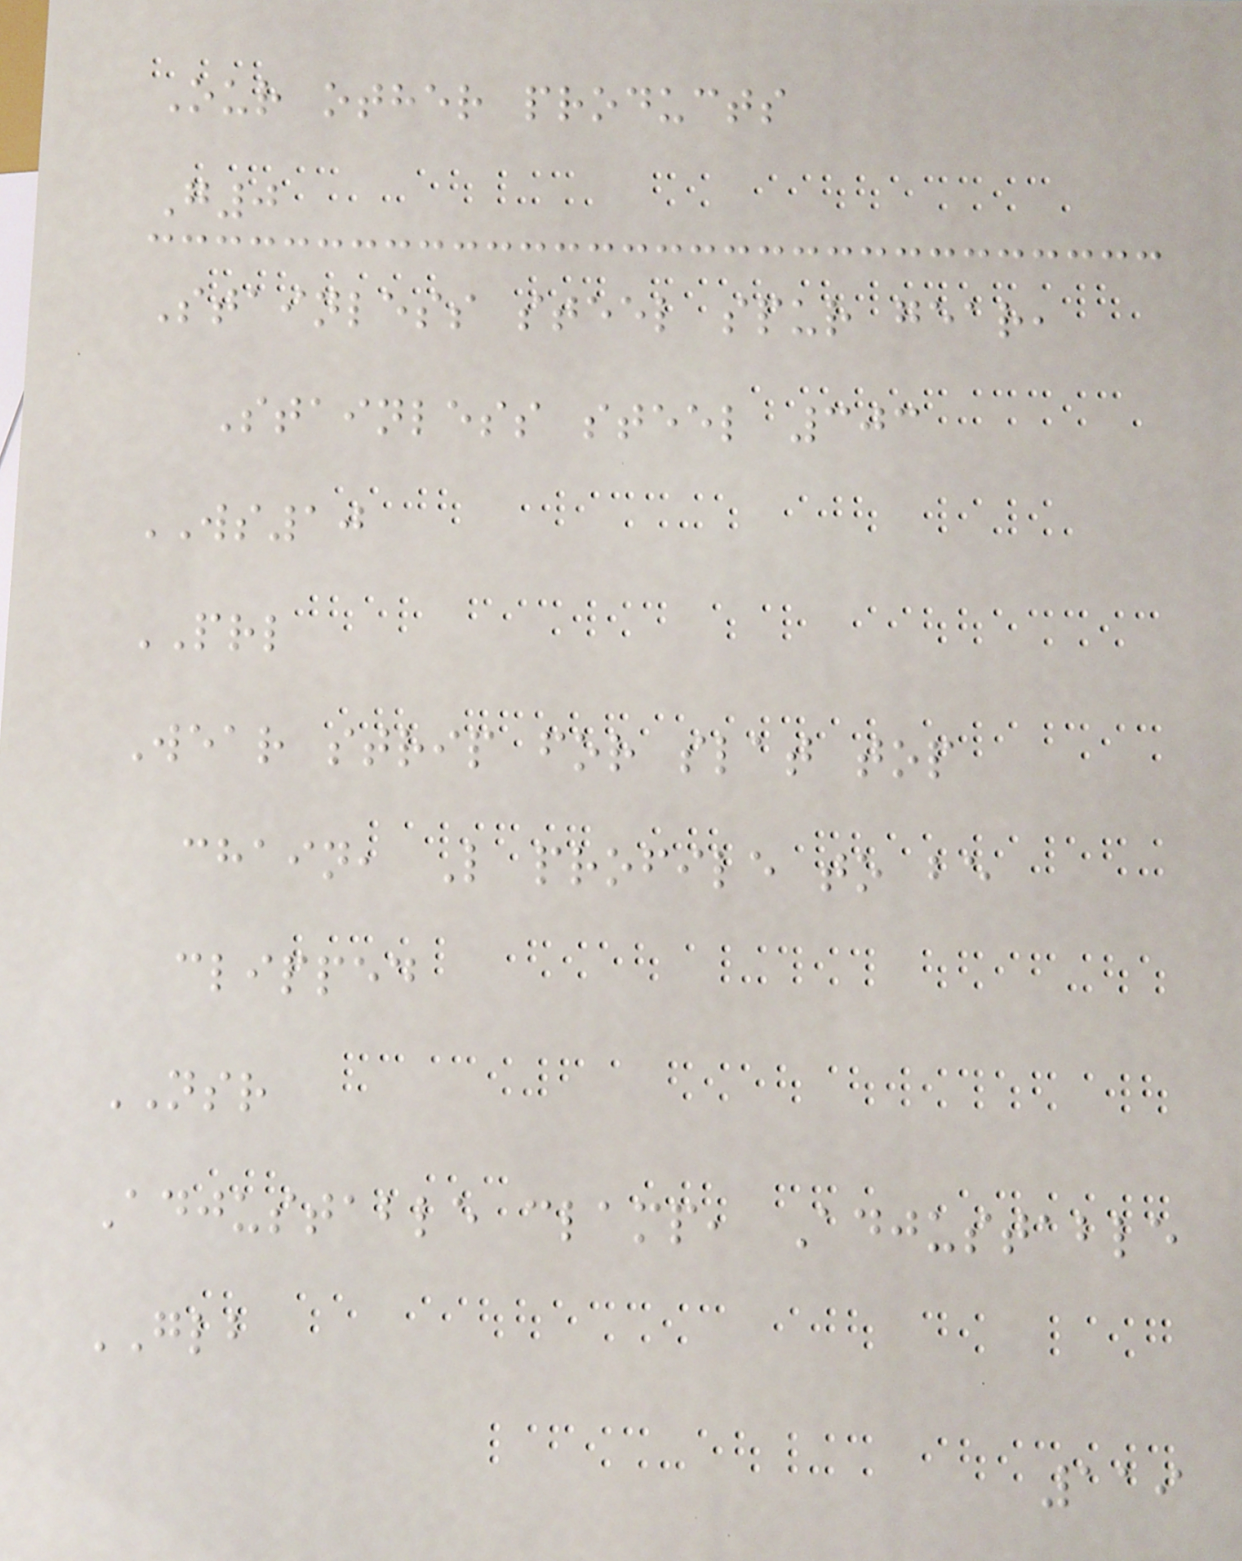Our other products
G0
Stainless steel spur gear,
Stainless steel 303
WS10
PRL
Wear strip for slat top
chain, L profile to be
clipped
NSR
Adjustable clamp, Adjustable
GLB
119
